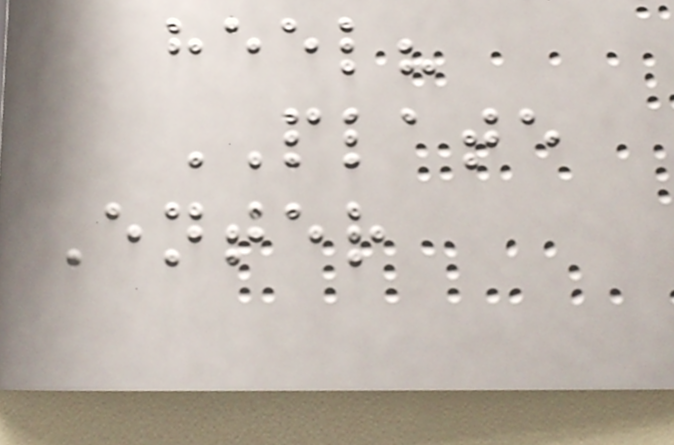heel?
PLATE
Enter
